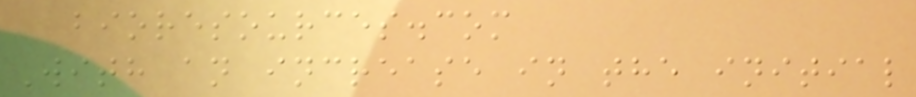bioresources.com
With an increase in the initial
